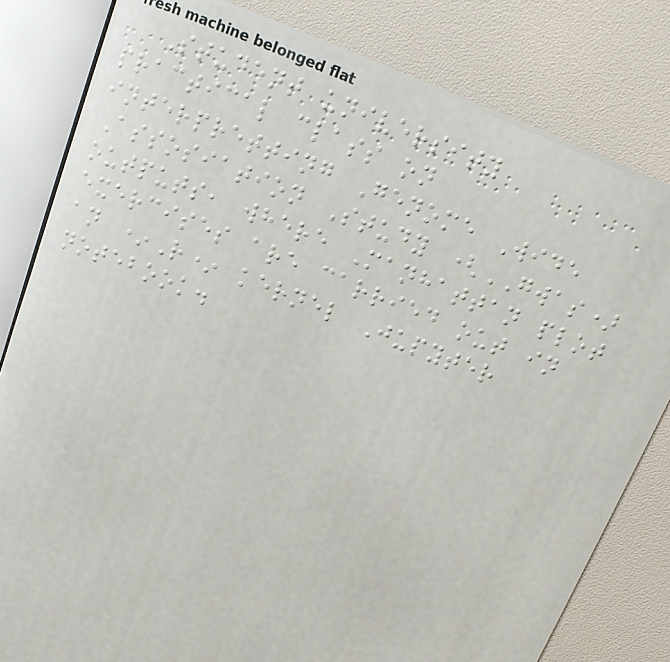Student university
practical class on
interpretting Genome Wide
Assosiation Study (GWAS)
outputs, where Manhattan plot
exercises are carried out in
an *R* kernel Jupyter
notebook.
